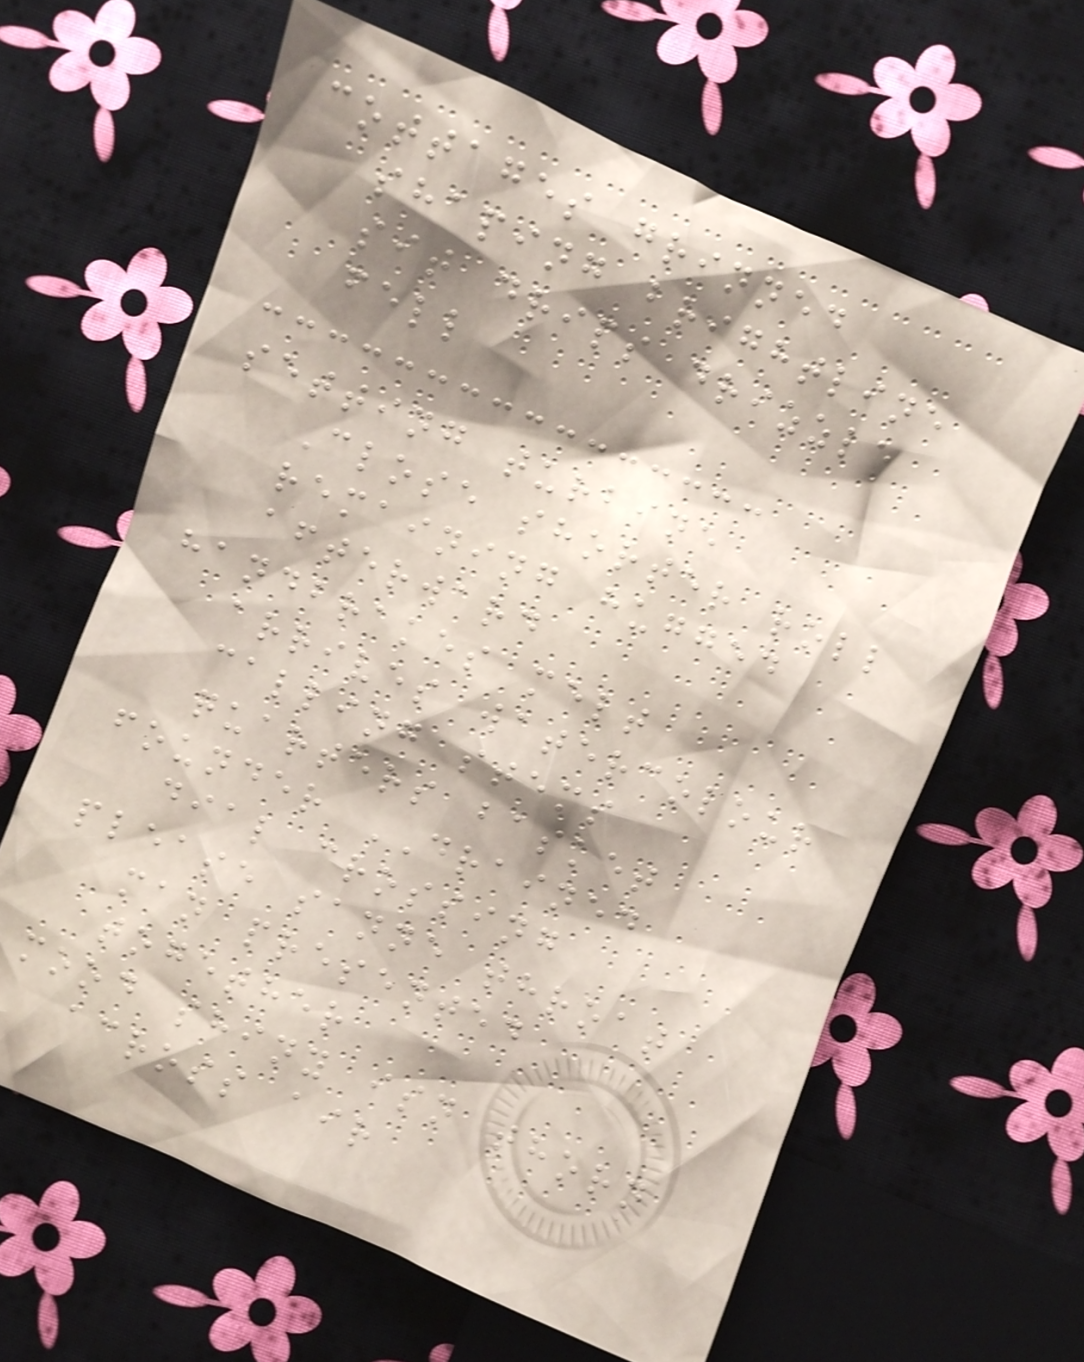cottages grinned
shaping brightline
sit drips drizzle
fell
setting turbine
Close shorter roll
remaining hugged
afterward
handbrakes melt
arrives watercolour
calling stems
quarters basket
founder DRAINED
dial crossing
please sanne throat
man presented
together
mood shiny isn thorn
across air
